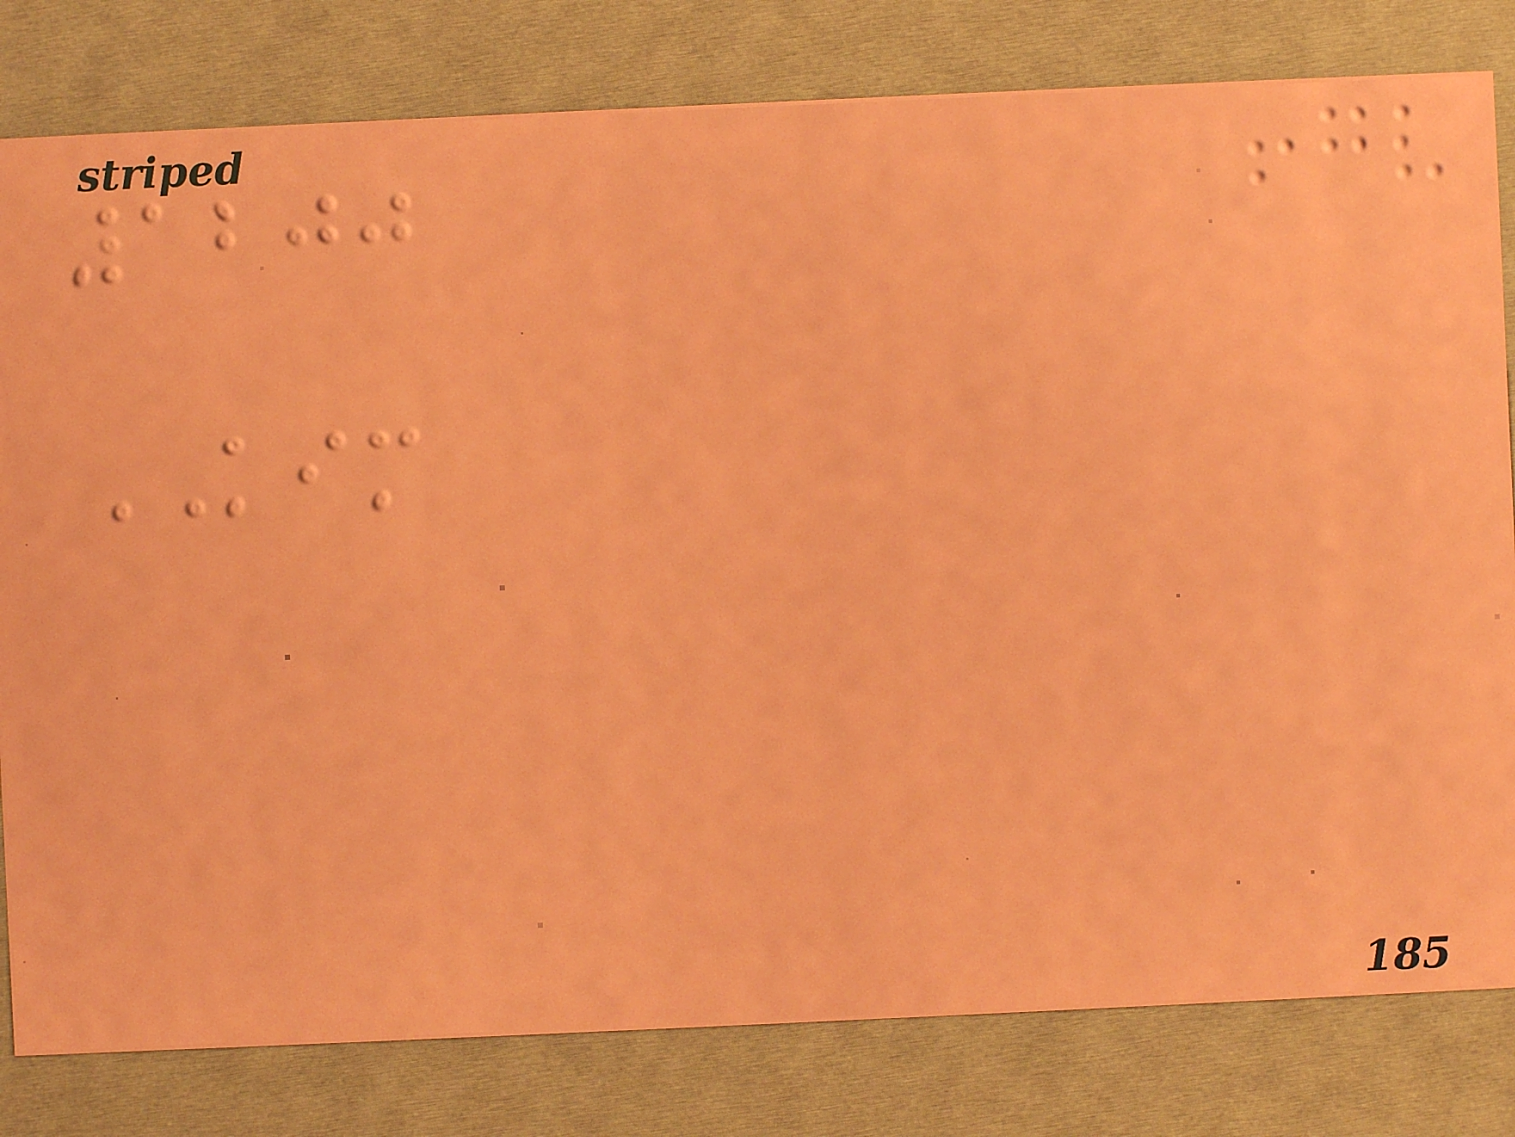1200
KIM
